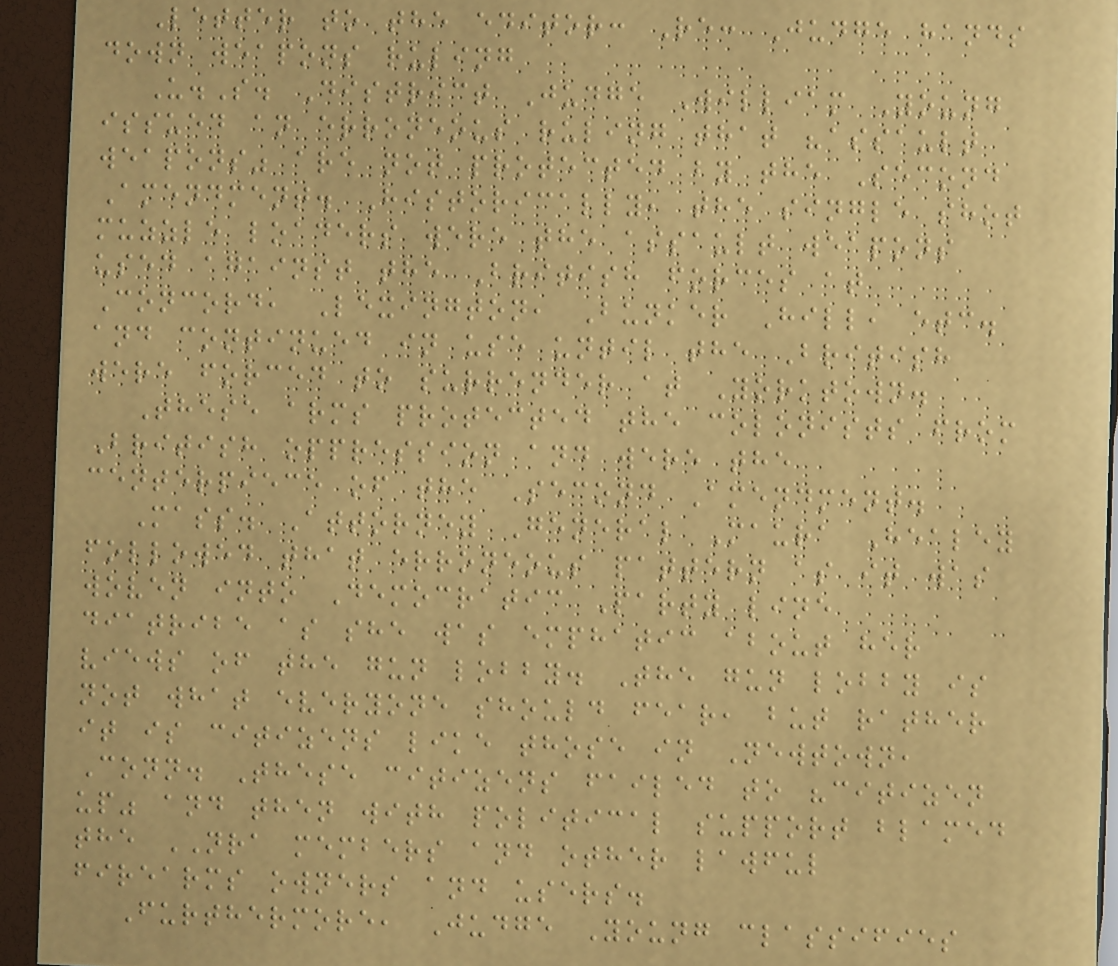Letter to the editor: Re: Judge hands
down weapons ruling
U.S. District Judge William Young
issued an erroneous ruling that "assault
weapons" are not protected by the Second
Amendment. Historically, the single shot
muzzle loaders were the assault weapons
used against the British forces at
Concord, Lexington, Bunker Hill, etc.
and continued in use until the British
were forced to surrender at Yorktown.
These arms protected the colonists from
British oppression and were the
centerpiece of the Second Amendment.
Mass. Attorney General Maura Healey
followed that erroneous pattern as it was
woven into Democratic Party line
diatribe as she was emphatic about her
views of the gun lobby. The gun lobby is
not what everyone should fear, but rather
it is citizens like those in Newtown,
Conn. These citizens failed to "citizen
up" and then with political support blamed
the NRA members and other lawful
firearms owners and users.
Furthermore, Judge Young classifies
